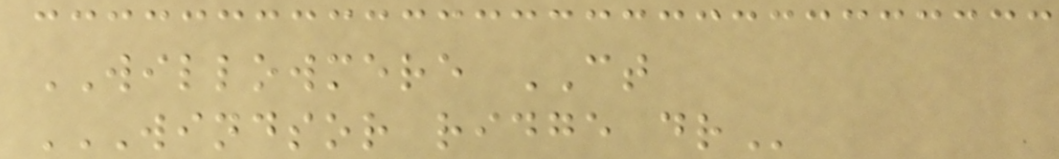WILLOWMERE CT
WINDSOR RIDGE DR
